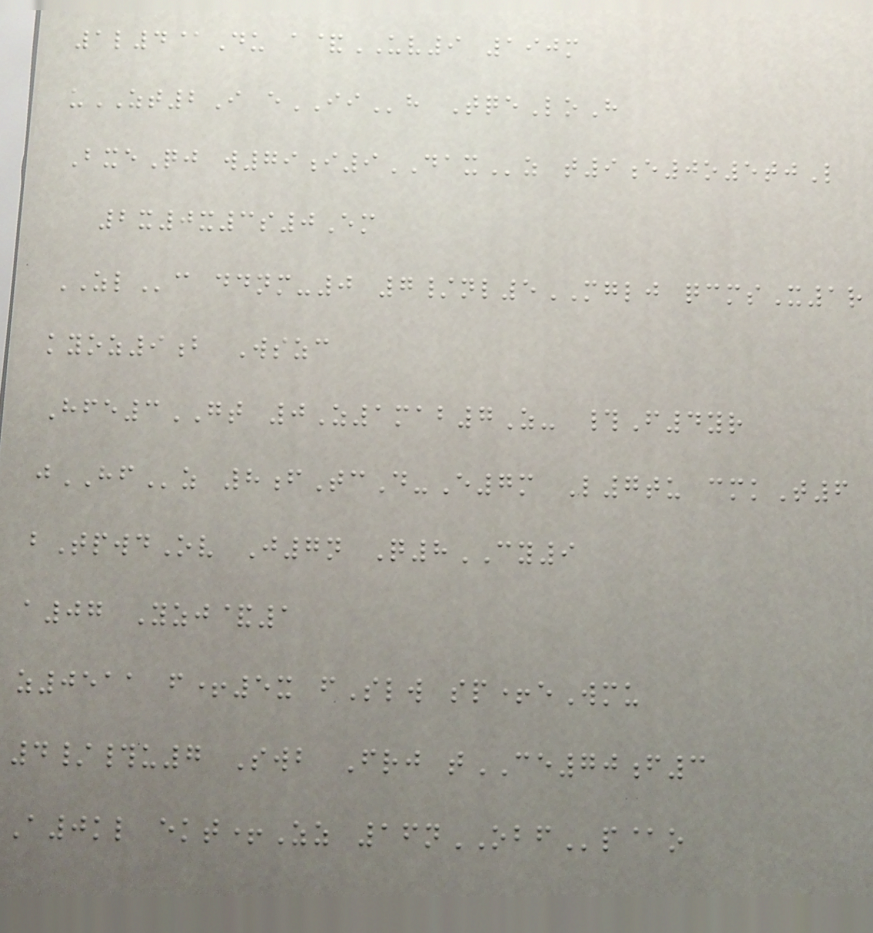1l4@Du a&UV9 190m
uZT2I eIIh TqeLoH
BxeQj w79i9DAXz t9e0o5tjL
2x0x3s0Em
ZLc ddnm-0 7/nl5MGLJ qcmsX1r
kyoz9b Wszc
Hfe3GT 0Z1mab7Z- #F4yr
jHFz 8fTcD-E7m L7tu cmkT6
bTpwdOv J7n Q8CY9
a07 Yzj&1
z0511 f+5x fSlw sp+eWmu
4/#u7 Swb Frj tCE70f3
A0kl ekt+Zz 16nOBFp@o
